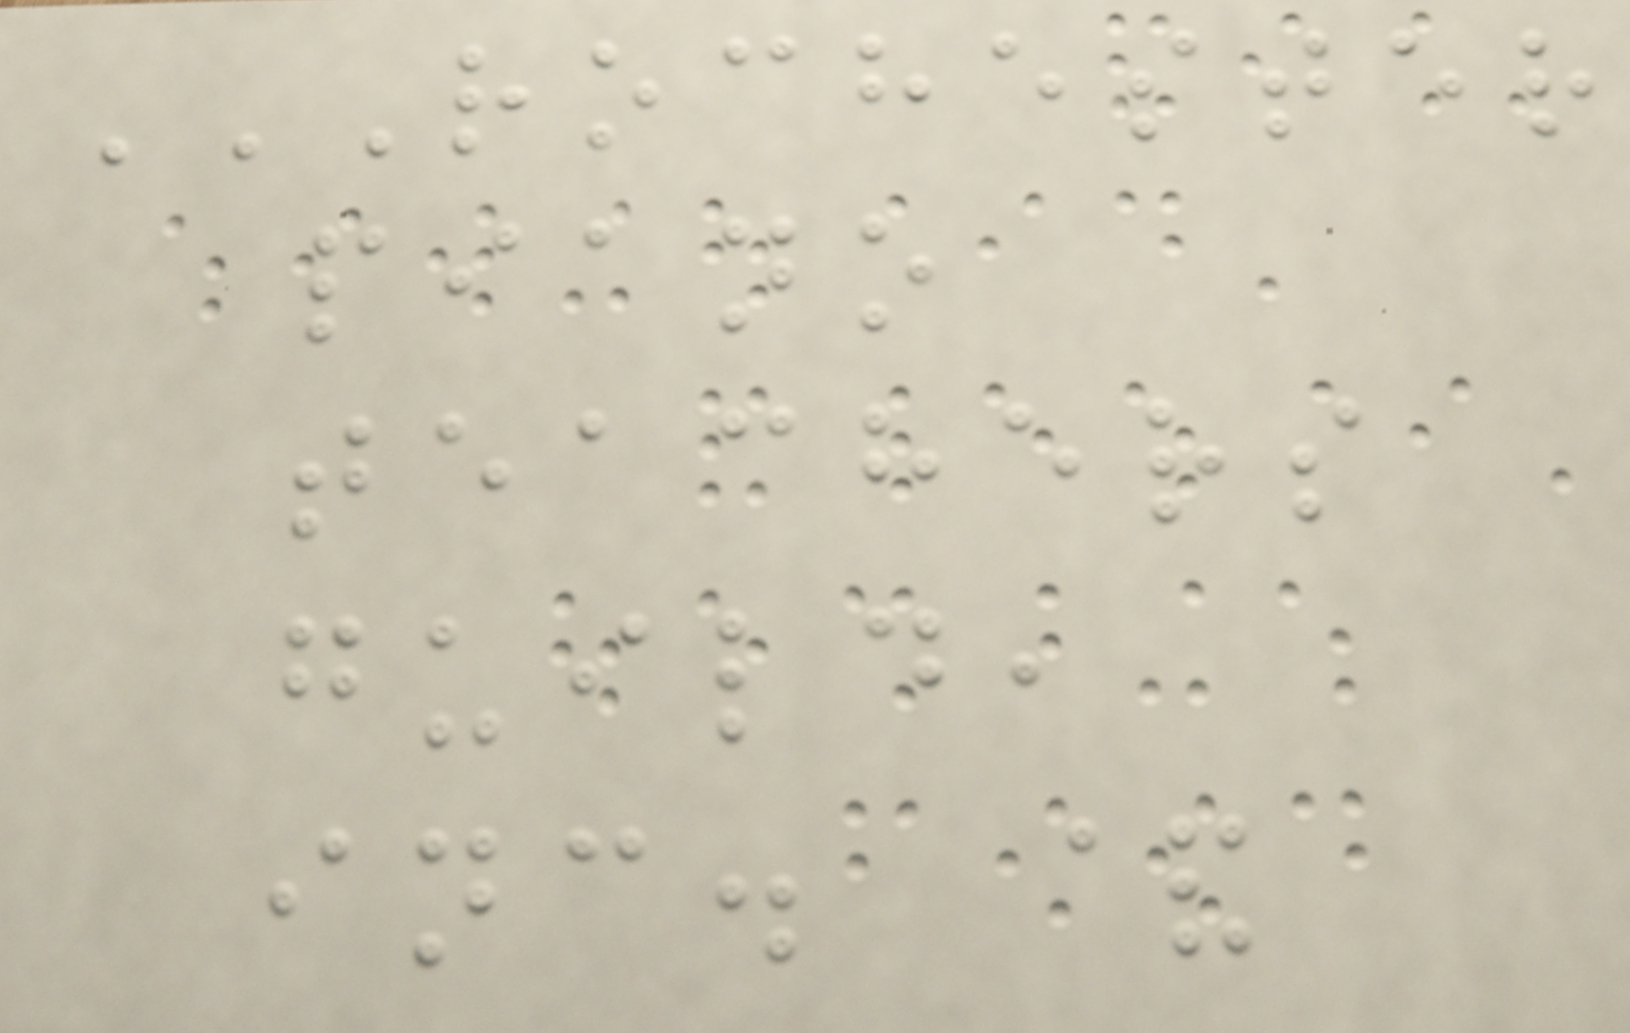ROCHESTER
PIANO
TEACHERS
GUILD,
INC. &
